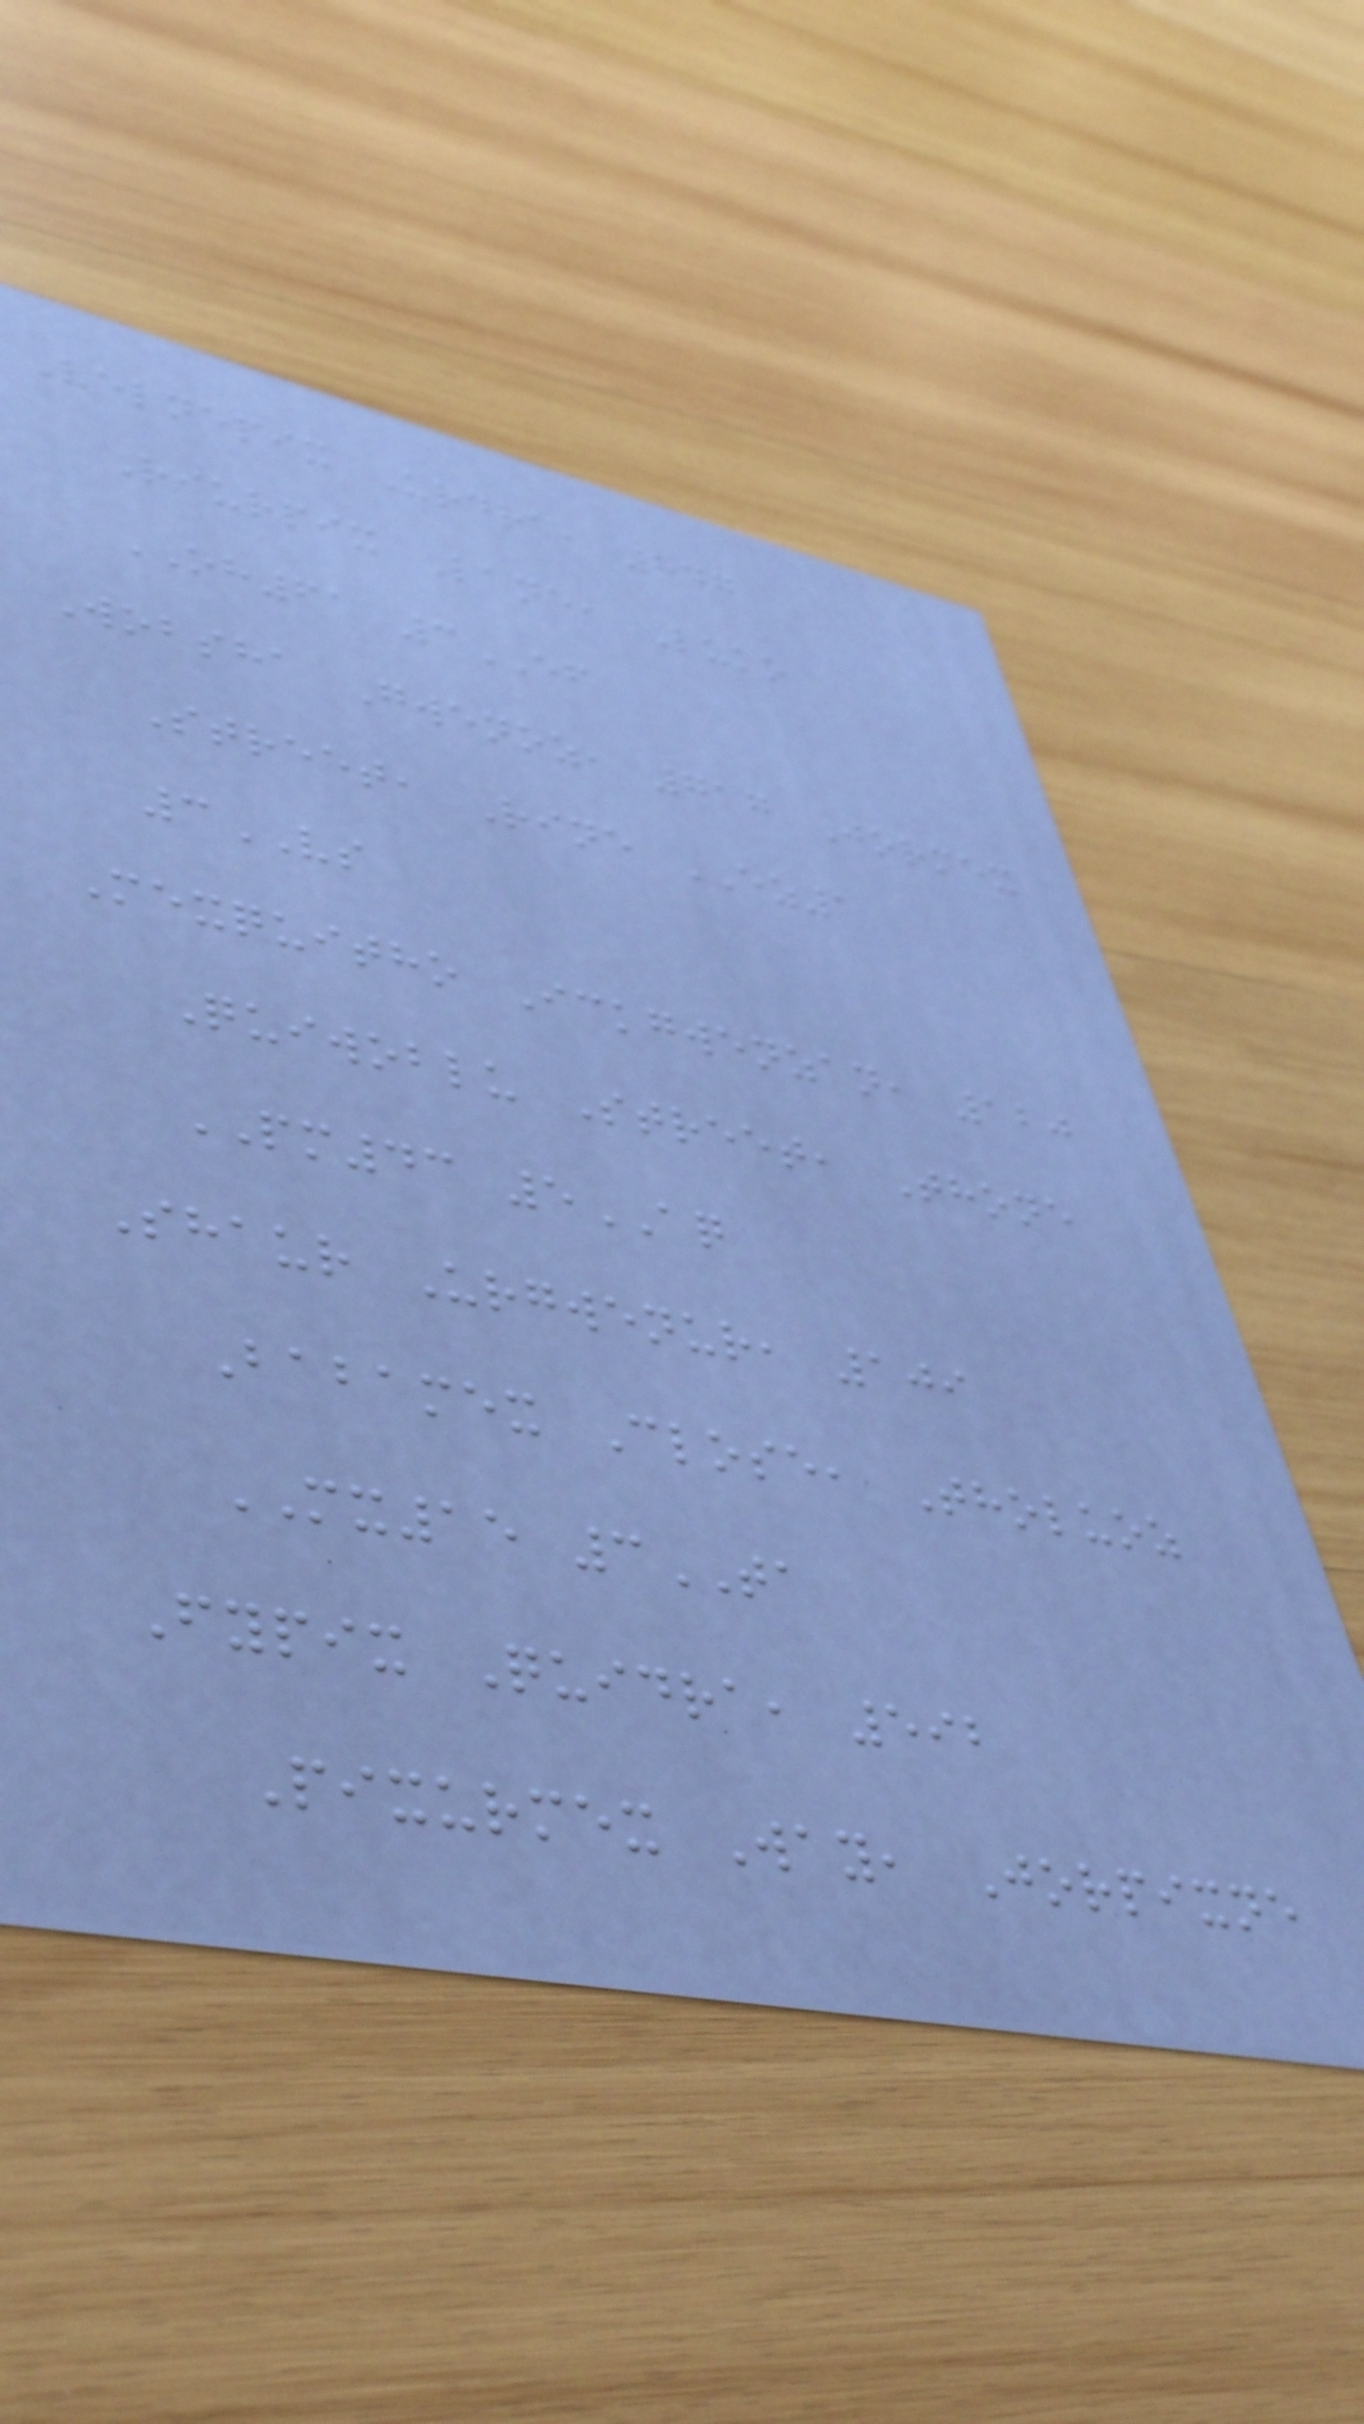Velnepix Urdra, 847
Riurpix Lane, Luko
OH61 3EF
Wobsha Gwenoz, 717 Jormex
Street, Rine EZ1
3VS
Mexquitho Ickgwenzan, 120
Quiwoblu Street, Thone
PM43 5AQ
Shaur Urgwenur, 109
Babamex Close, Tholuoz
MX15 3TA
Fypix Quidra, 592
Pixurmex Way, Jorpixne
